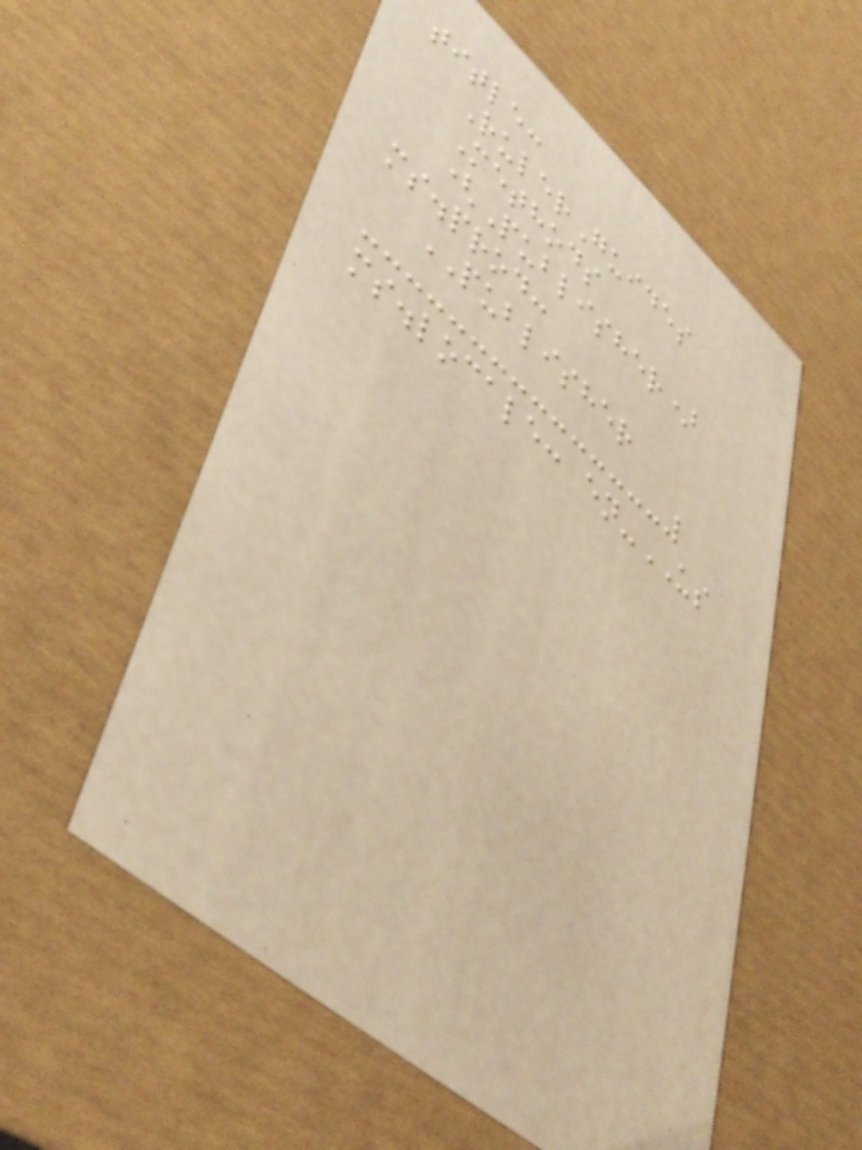title:
RulerGuides
Methods
(Publisher)
ms.prod:
PUBLISHER
ms.locale: en-US
